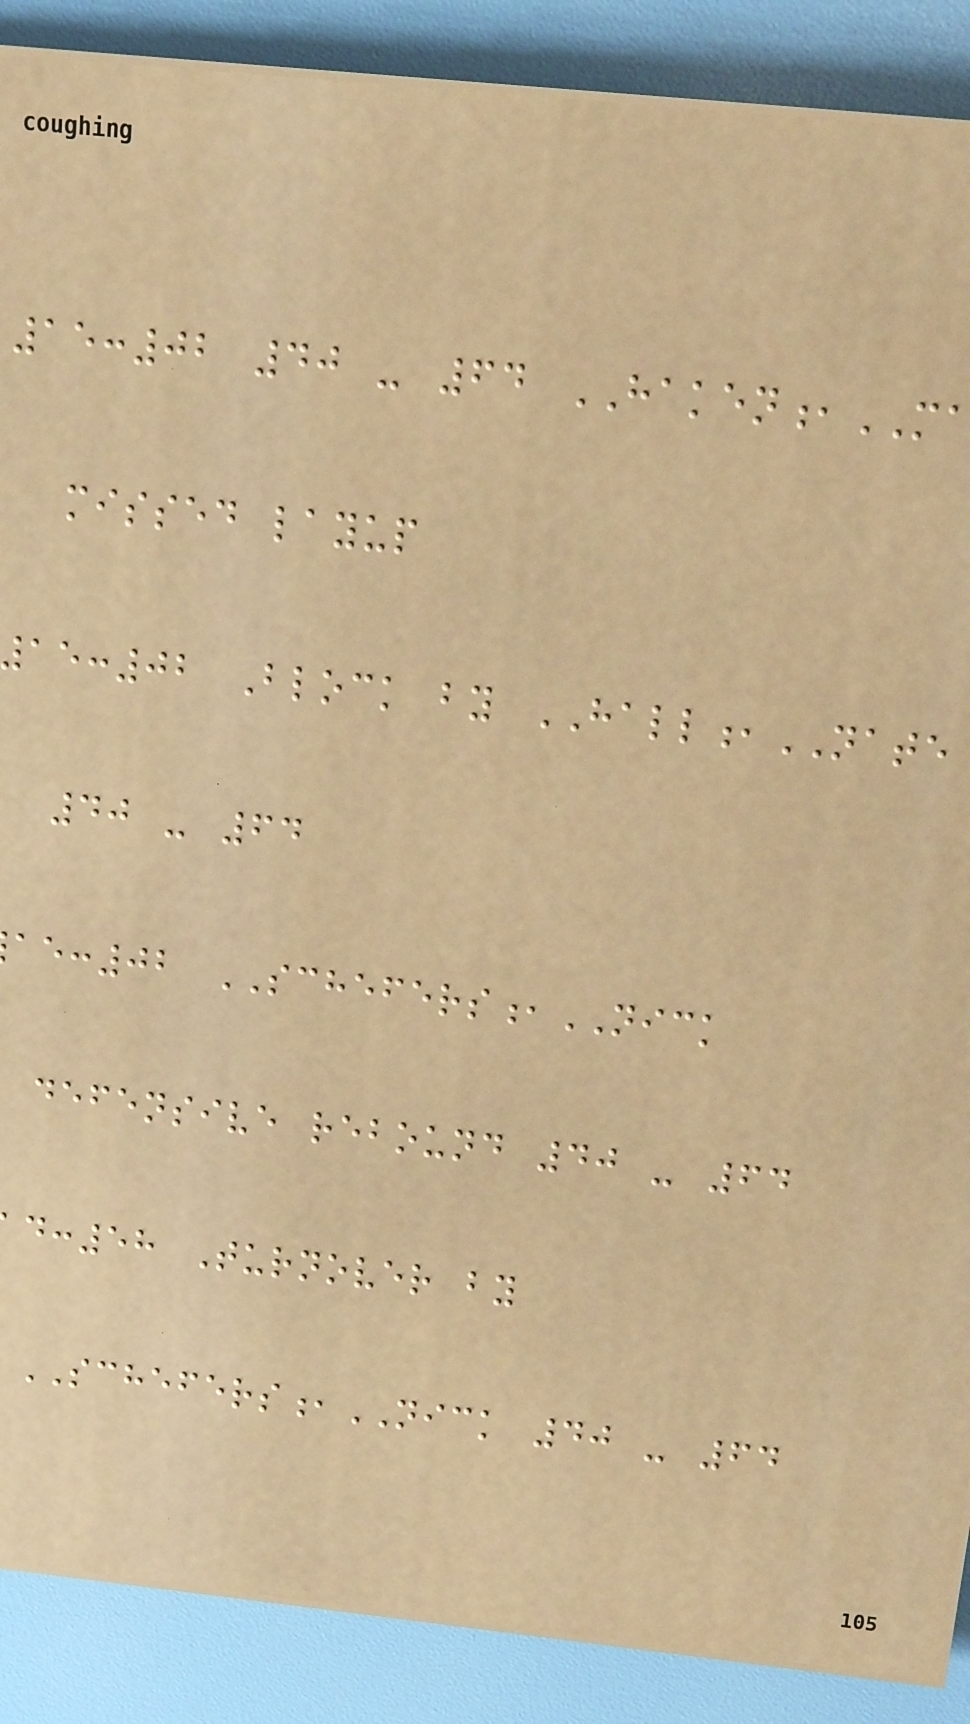15:02 40 - 64 HAKEN
missed layup
:02 Block by HALL,NATE
40 - 64
:02 SCHEFERS,NICK
defensive rebound 40 - 64
:58 Turnover by
SCHEFERS,NICK 40 - 64
